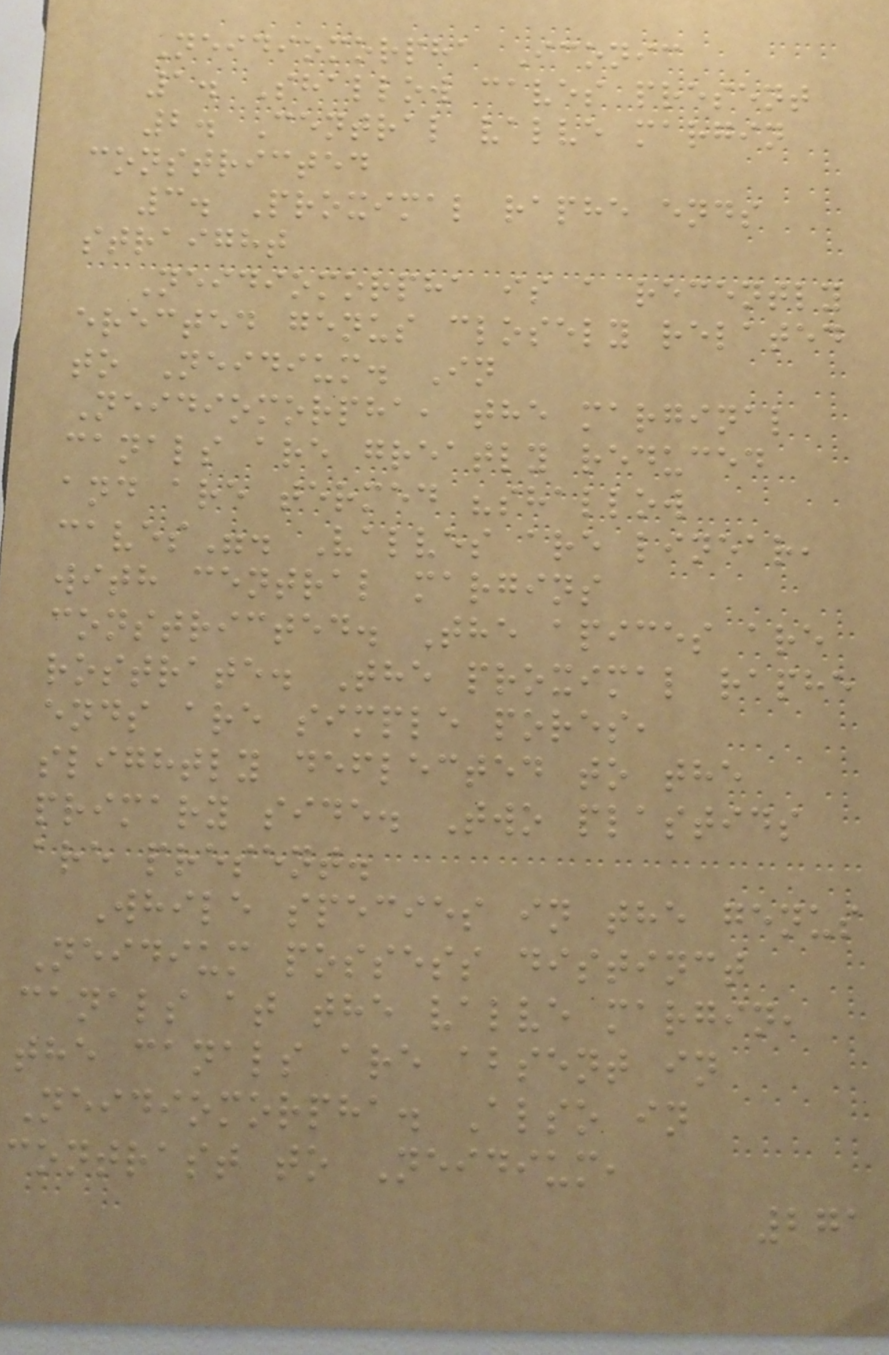Neidiomorpha Iconic
1. Shallow caves present
2. Central valve margin
constricted
3. Proximal raphe ends
straight
Neidiomorpha is a recently
erected genus closely related
to Neidium. In
Neidiomorpha, the marginal
canals are greatly reduced
and are termed "shallow
caves". Valves are linear,
with central margins
constricted. The apices are
rostrate. The proximal raphe
ends are simple pores,
slightly deflected to the
primary side. Two plastids
are present.
While species in the genus
Neidium possess distinct
canals at the valve margin,
the canals are absent in
Neidiomorpha. Also in
contrast to Neidium,
271
